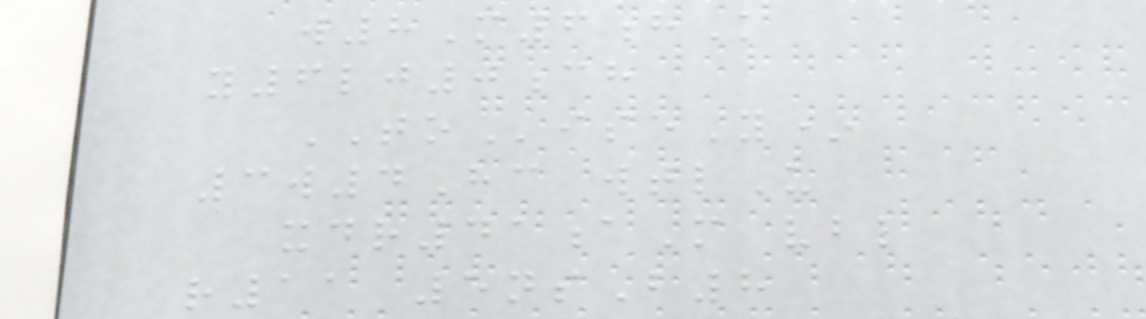w8M6hK
y6lj0ch
TOiseY*
3w4Hc wtlU
xdr41aM vbl
r11 5nsB8
